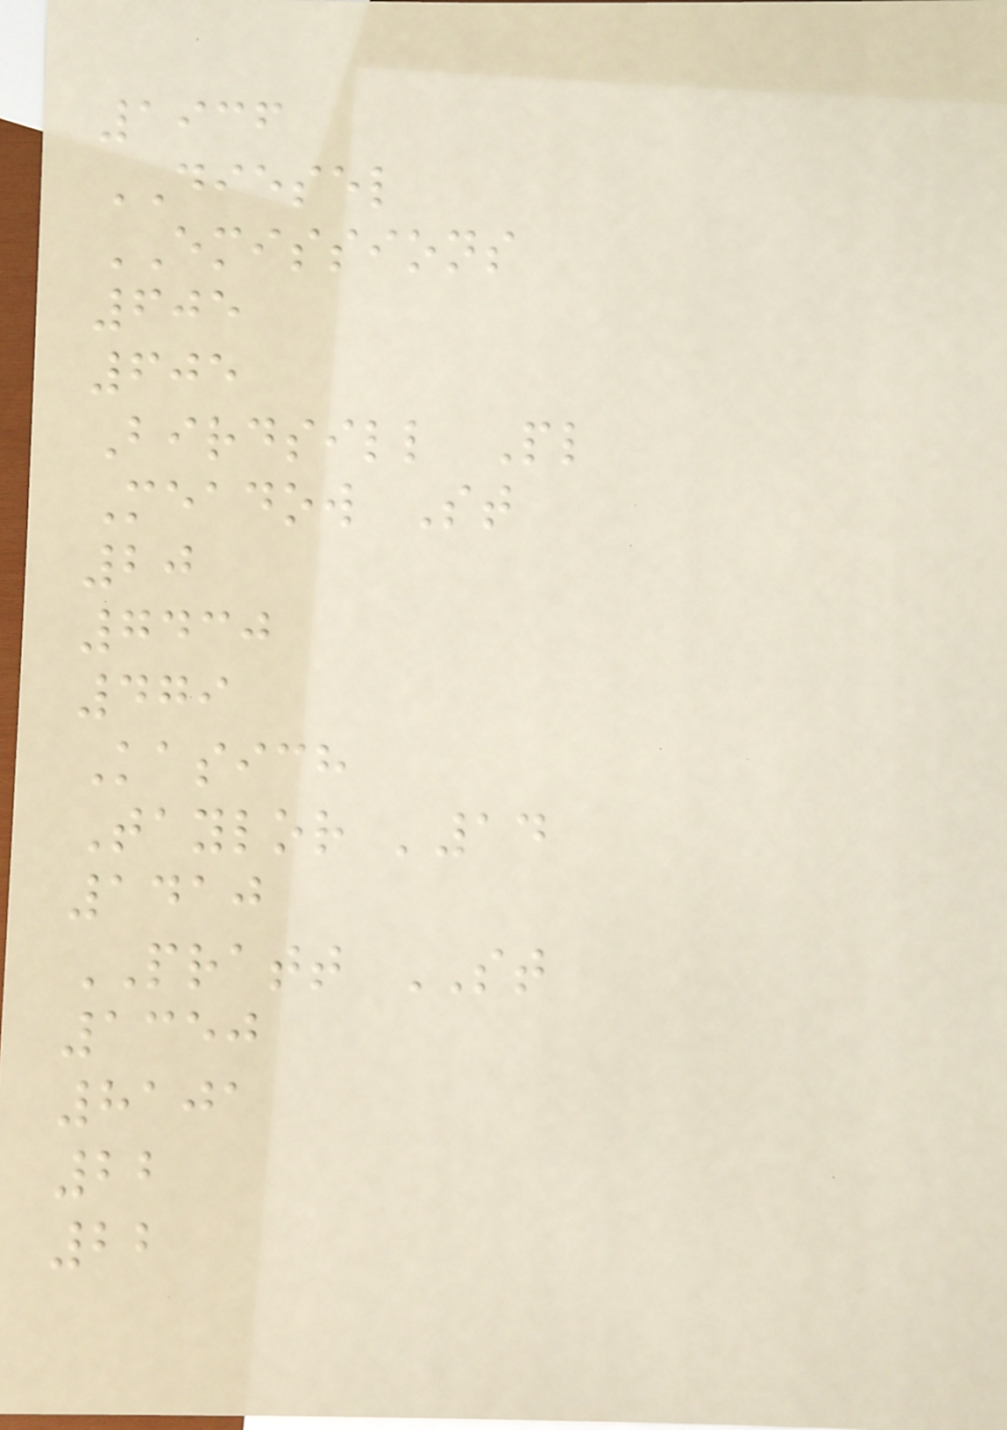1936
DIESEL
EMISSIONS
605
605
Birdsill Pl
Meadow St
20
7430
479
Kasich
Taylor '14
1410
PRATT ST
1350
8101
22
22
